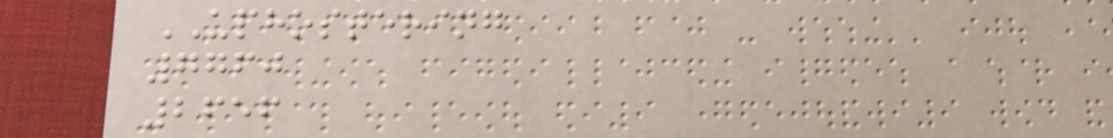UPHOSTERING
7760
2656
